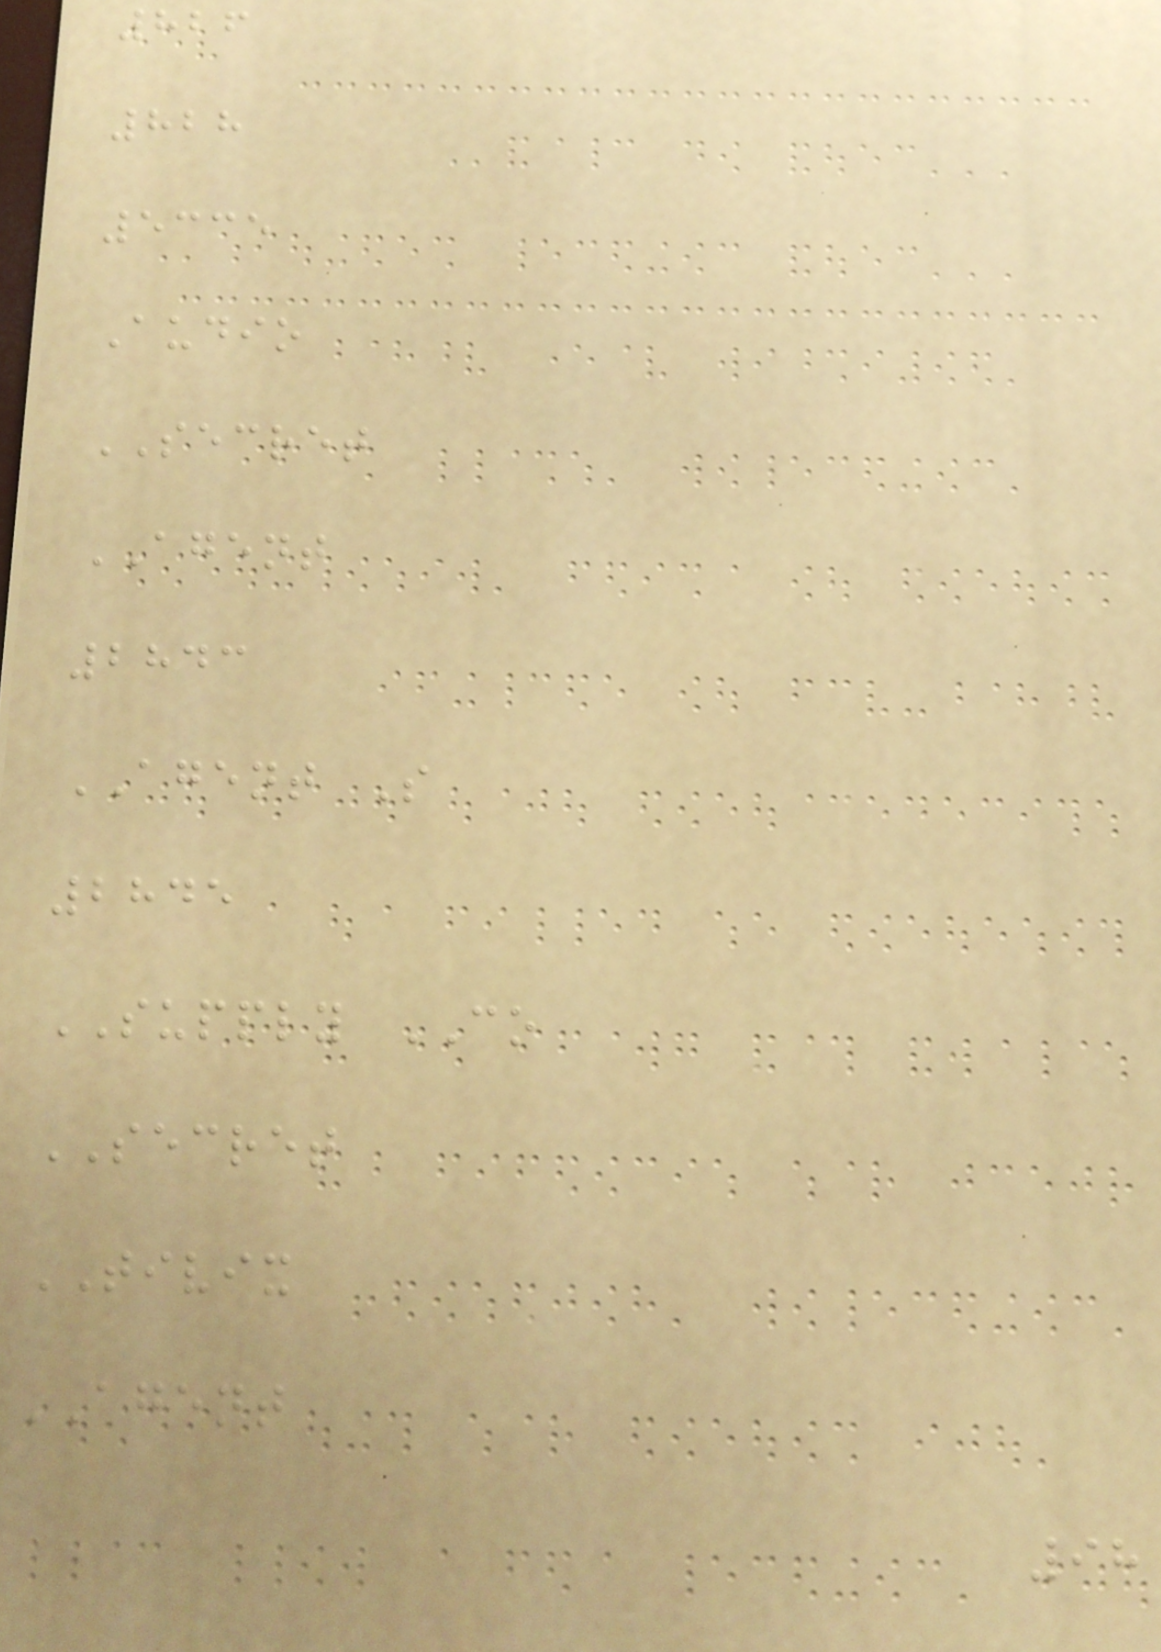826
828
5335
Audio
SECRET
AGENT
2843
AGENT S
2845
SUPPLY CO
SECRET
TIVIX
AGENT
98
